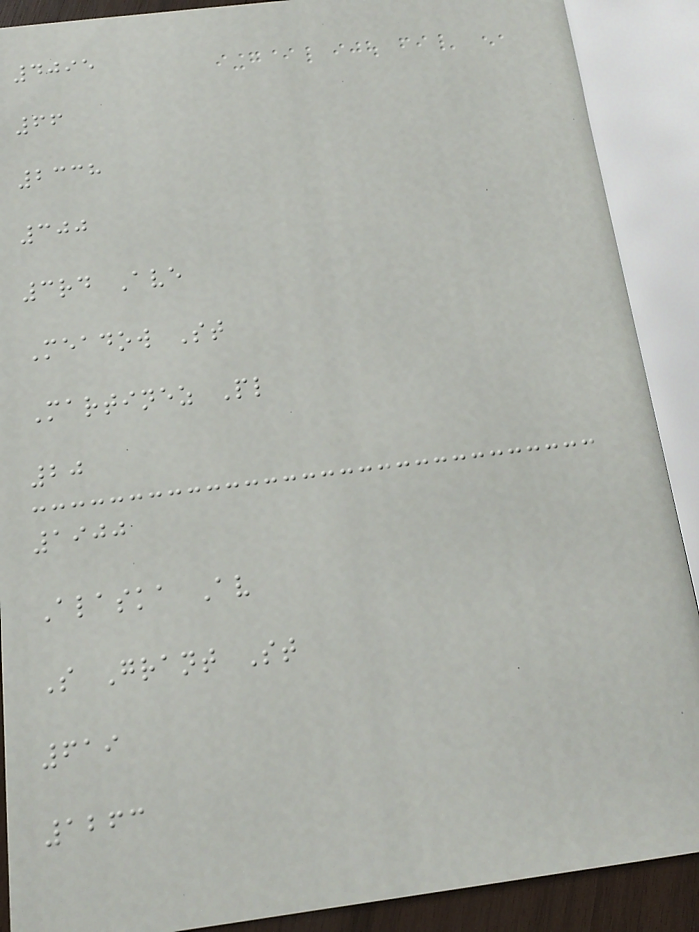4095
66
2338
300
3rd Ave
Meadow St
Martinez Pl
20
1900
Alaska Av
S Grant St
619
1263
